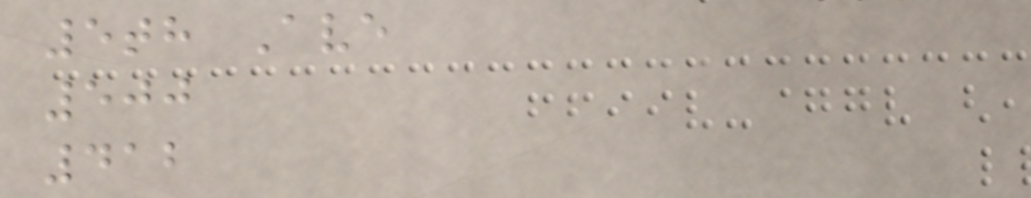5th Ave
500
412
